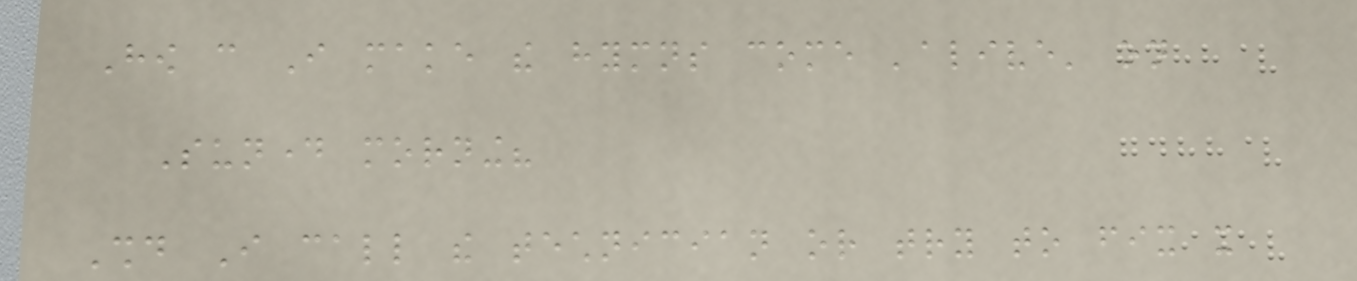How can I make the hymns come 'alive' on
Sunday morning?
Should I call the technician or try to fix it
